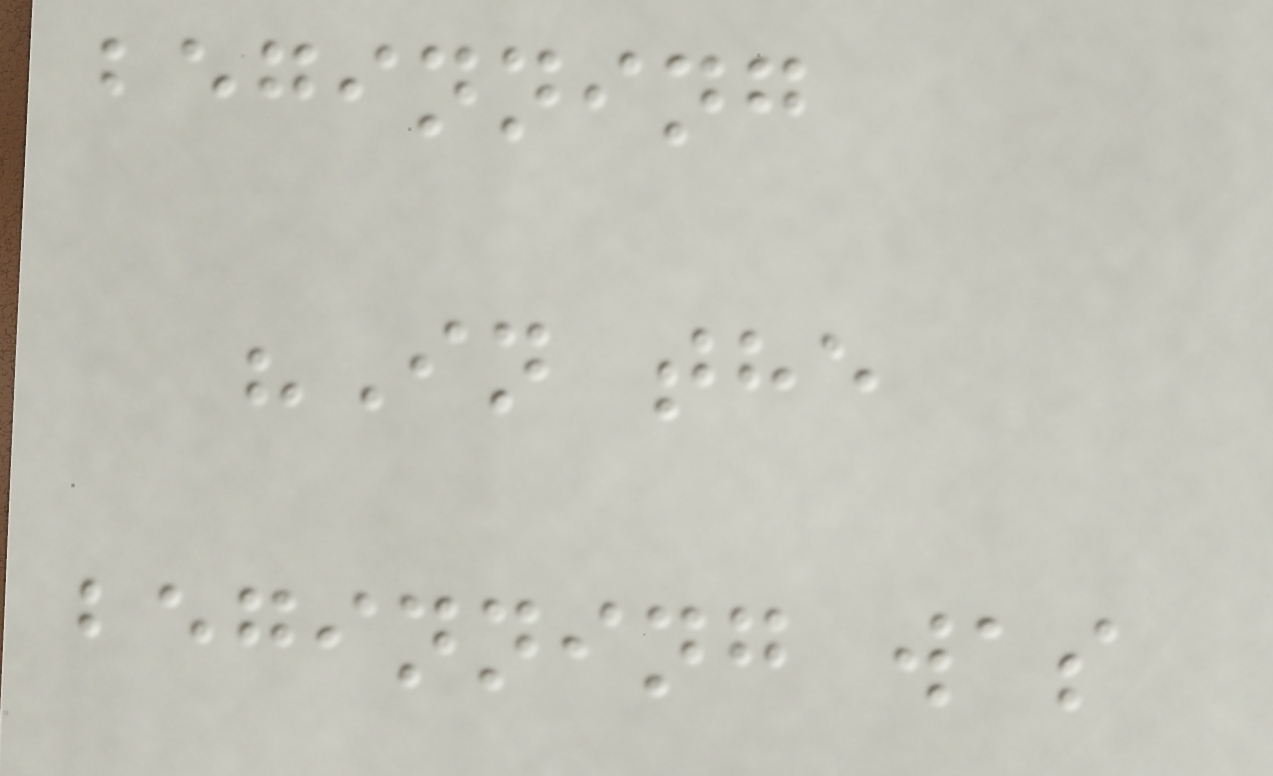beginning
"In the
beginning was
